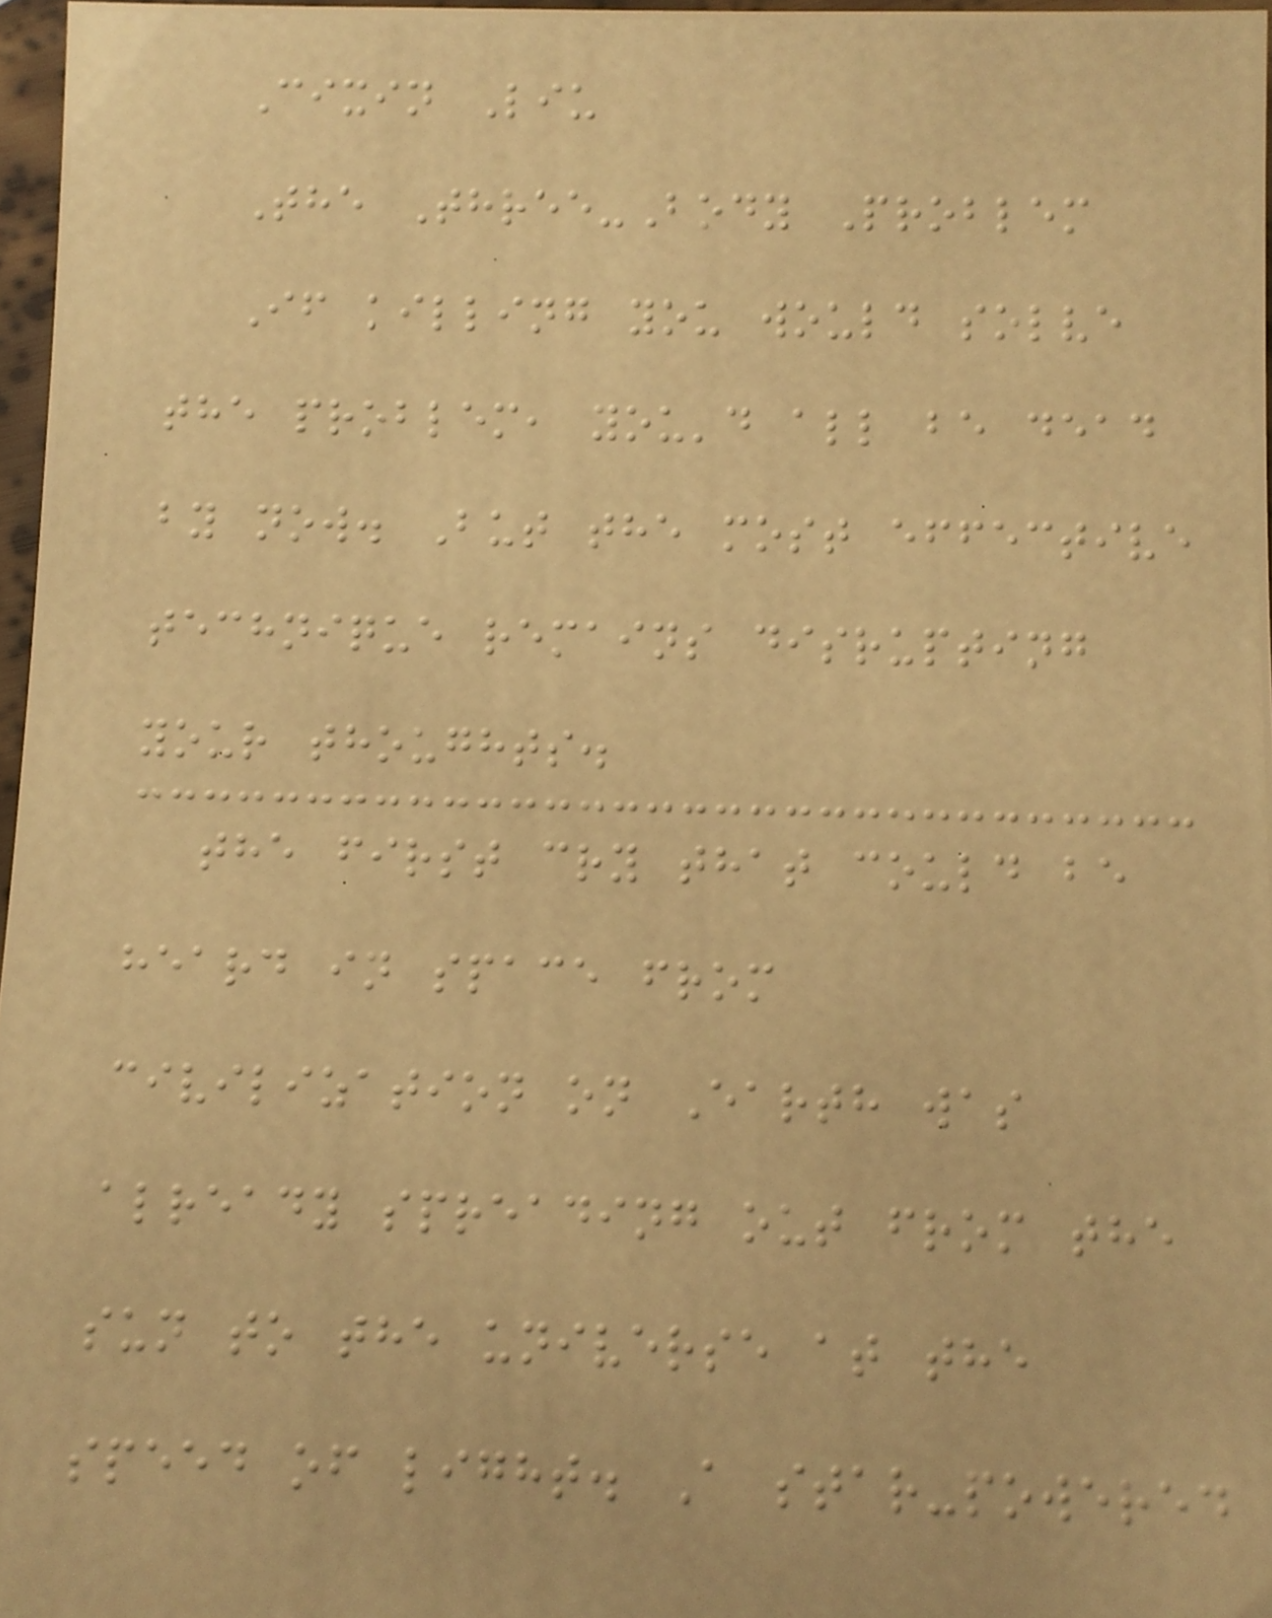Cixin Liu
The Three-Body Problem
If killing you would solve
the problem, you'd all be dead
by now. But the most effective
technique remains disrupting
your thoughts.
the first cry that could be
heard in space from
civilization on Earth was
already spreading out from the
sun to the universe at the
speed of light. A star-powered
